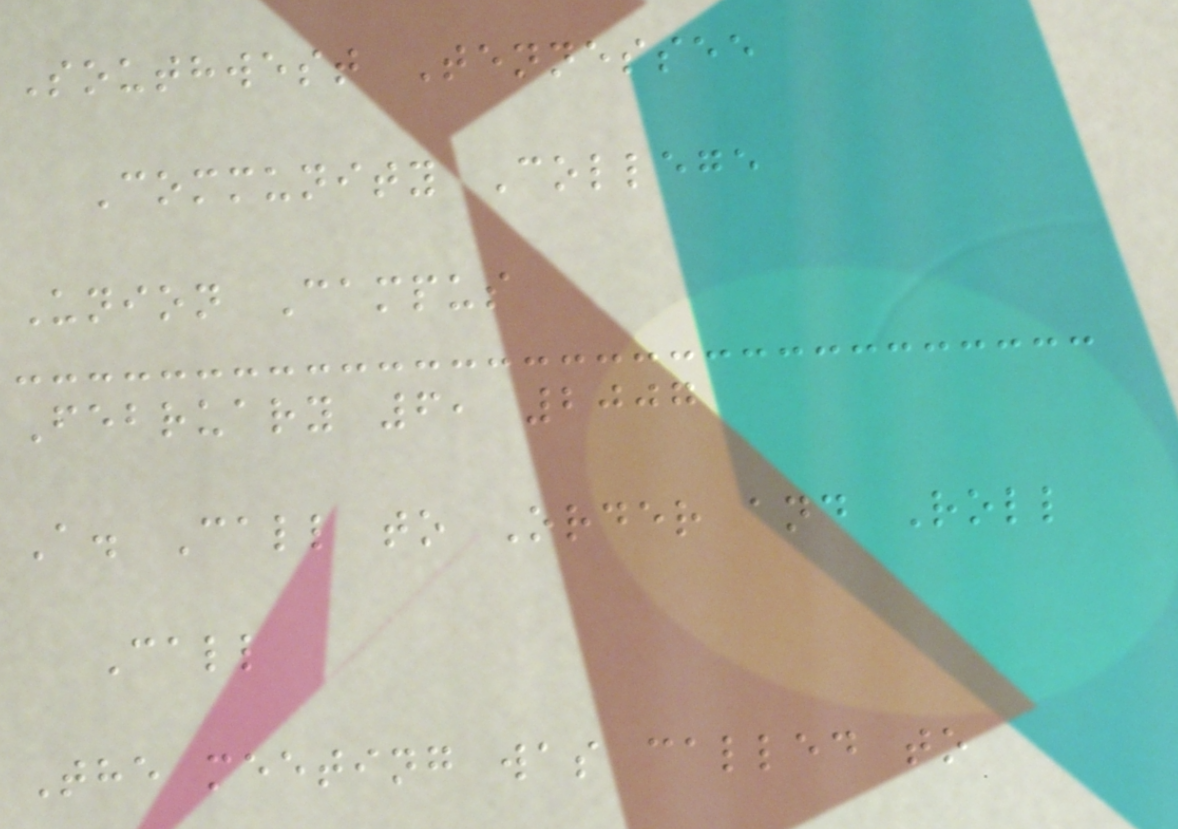Southwest Tennessee
Community College
Union Campus
February 6, 2007
A. Call to Order and Roll
Call
The meeting was called to
